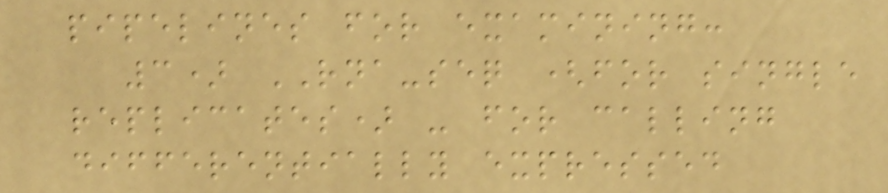pipelines for examining:
3) RNA-seq (for single
replicates) - for calling
differentially expressed
